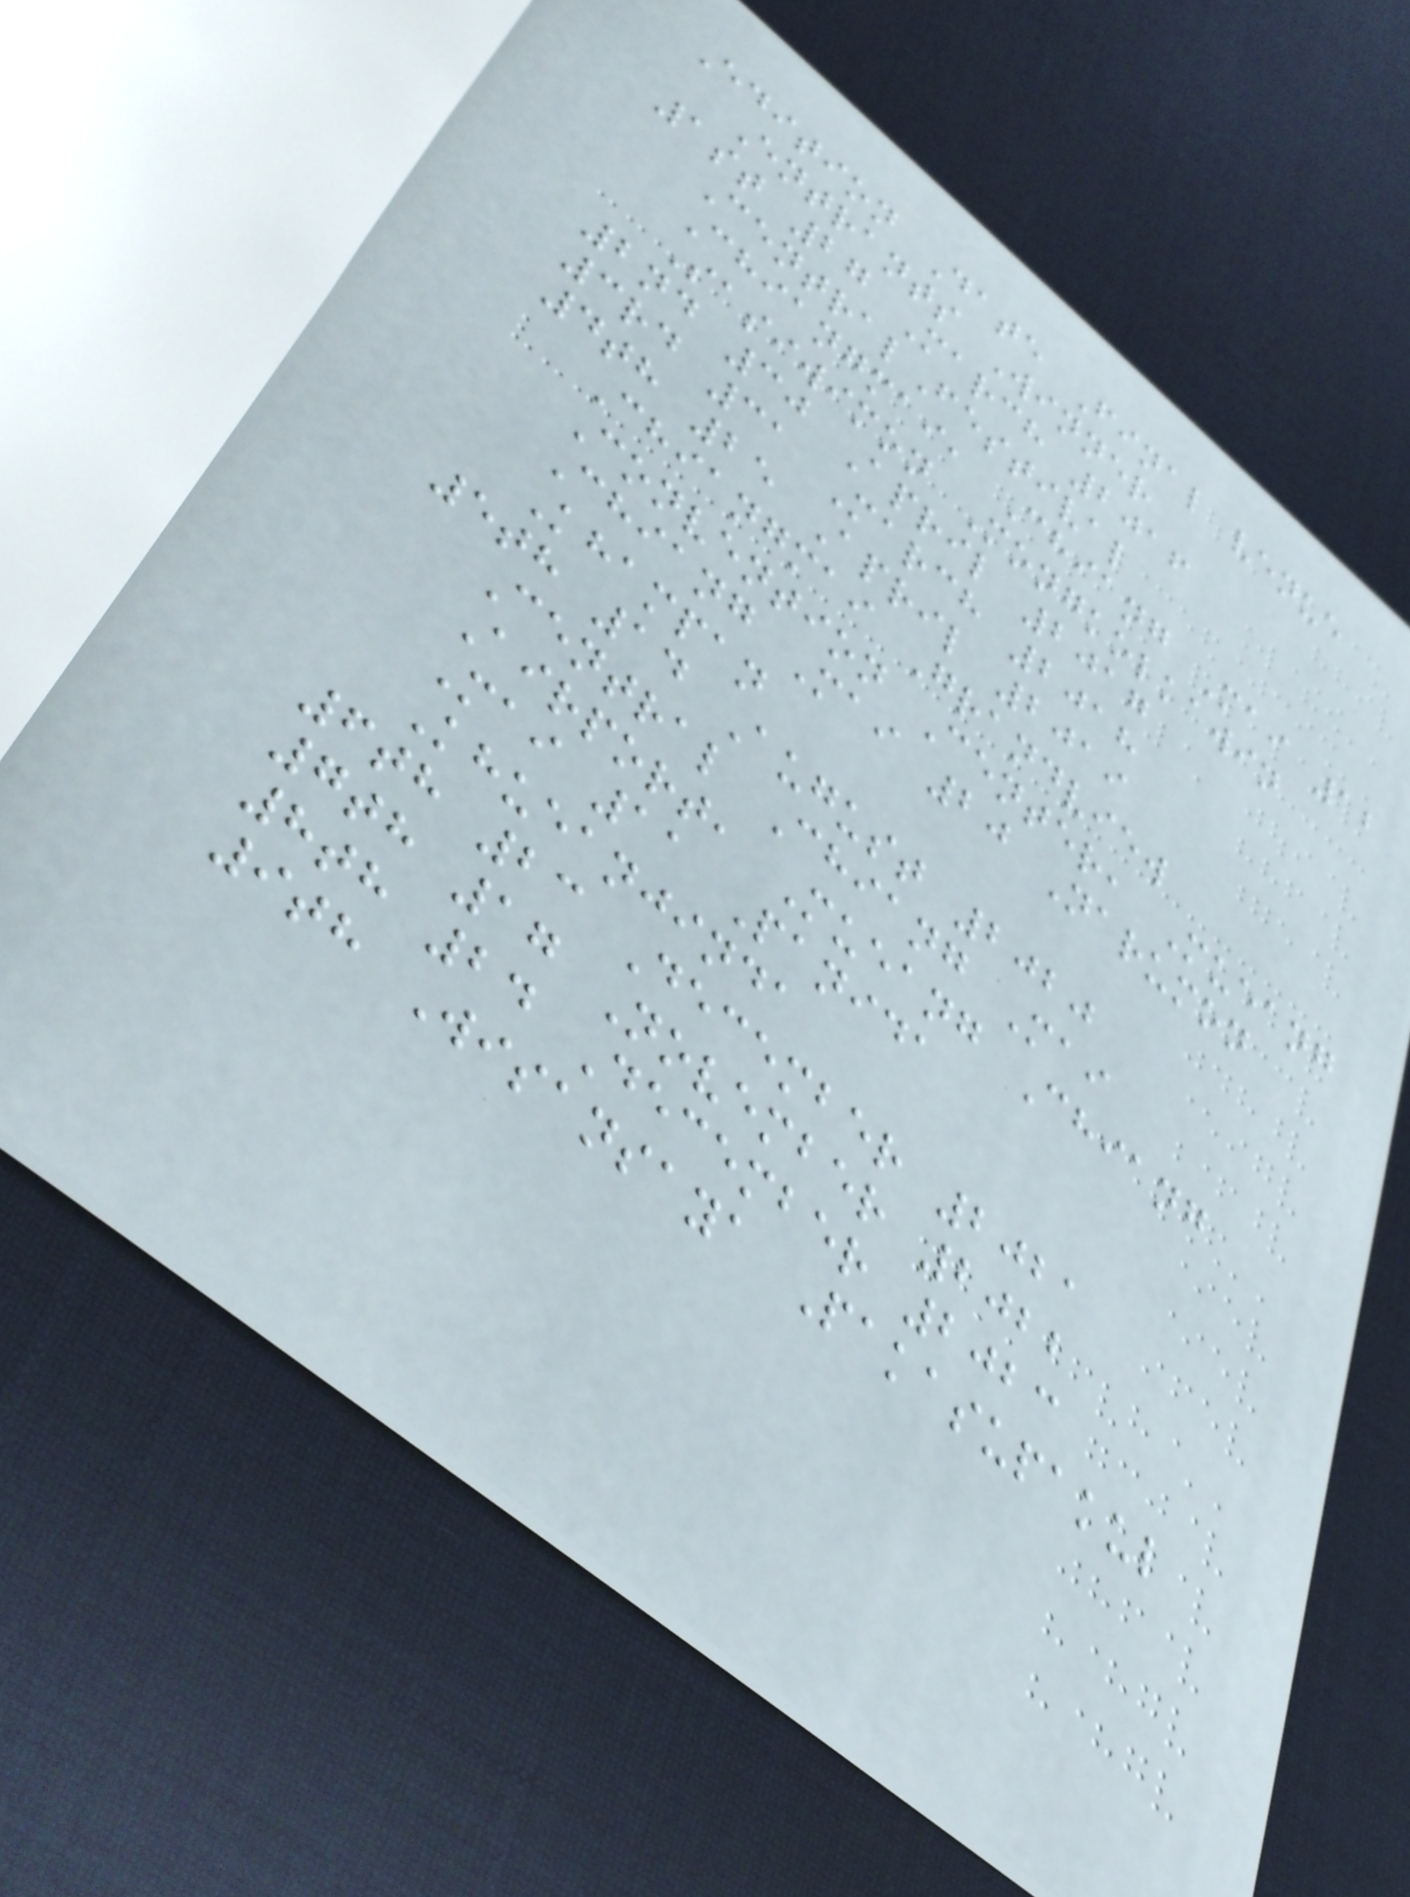Edition Date Final venue
Entrants Winner
1st 27 March 2016
CentralFestival
Chiangmai, Chiang Mai 12
Sasiwimon Mongkolkawin
2nd 30 April 2017
3rd 31 March 2018
4th 25 April 2019
Chiangmai Grandview
Convention Center, Mueang
Chiang Mai 20 Narumon
Khampan
5th 14 August 2020
Central Chiang Mai
Airport, Mueang Chiang
Mai 11 Panida
Khueanjinda
6th 23 December 2021
7th 17 November 2022
8th 24 December 2023
9th Wisansaya Pakasupakul
